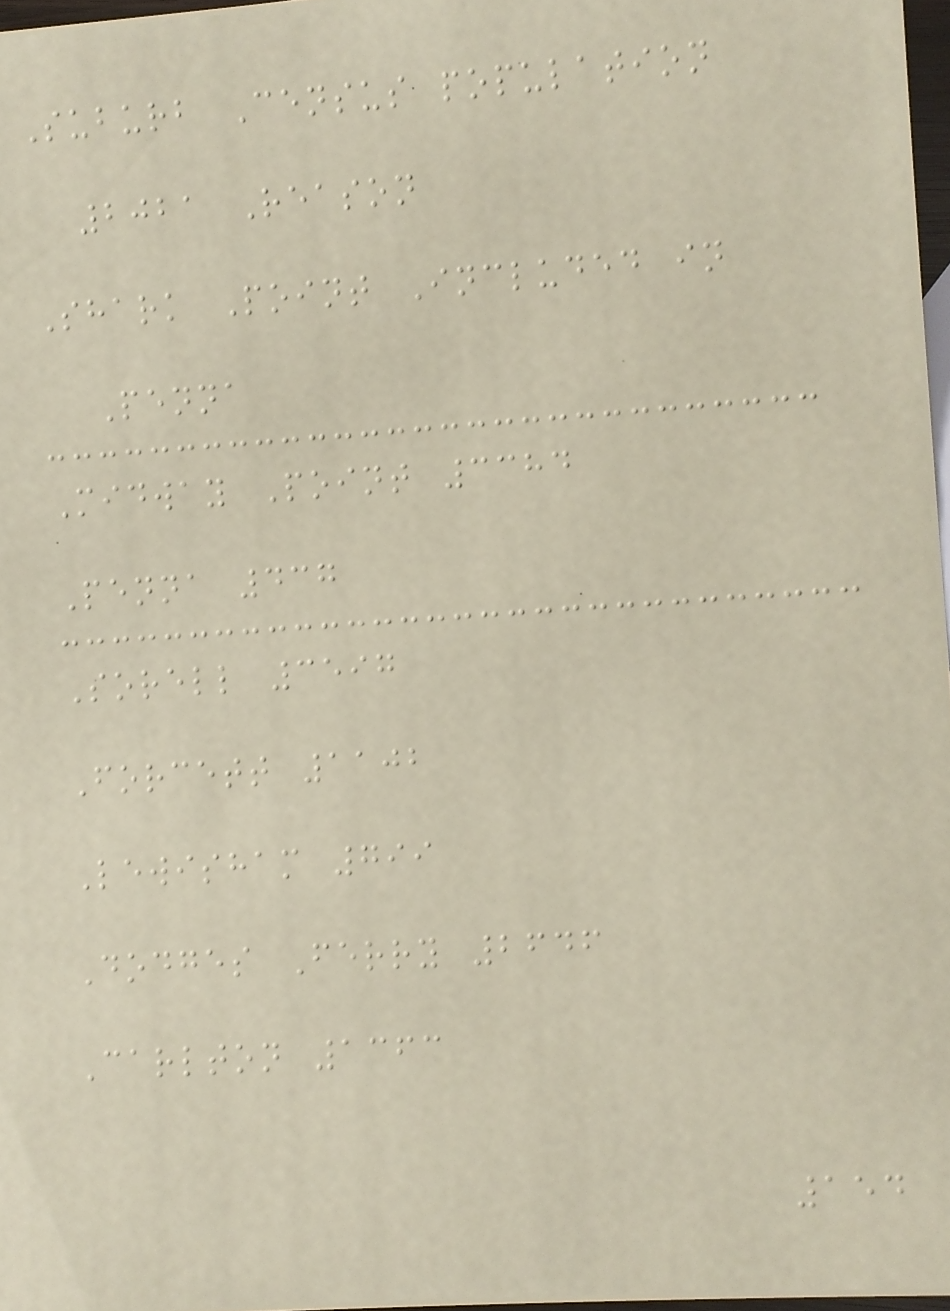Suburb Census population
2021 Reason
Shark Point Included in
Penna
Midway Point 3384
Penna 437
Sorell 3597
Forcett 1102
Lewisham 799
Dodges Ferry 2646
Carlton 1363
154
